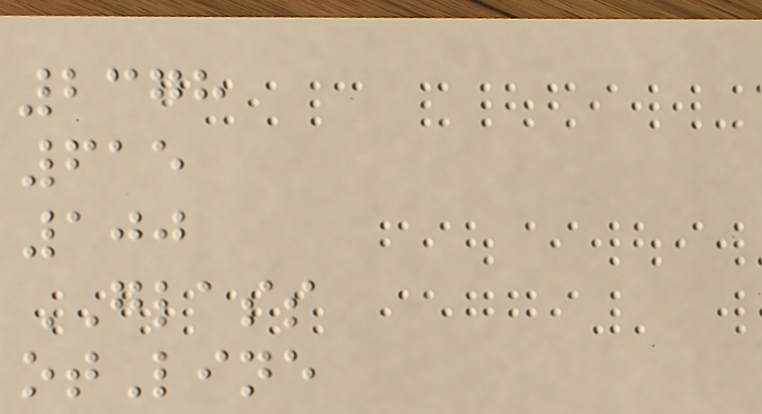2378
615
100
GLASS
otLine
